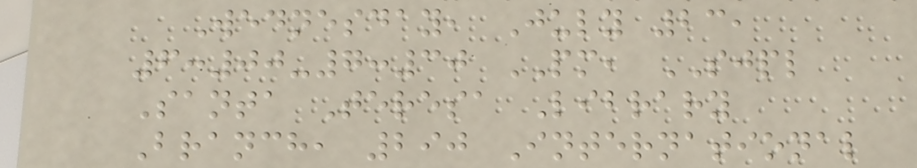Wednesday, July 23,
6:00-7:30 PM, SJPL
Santa Teresa Library
Branch, 290 International
